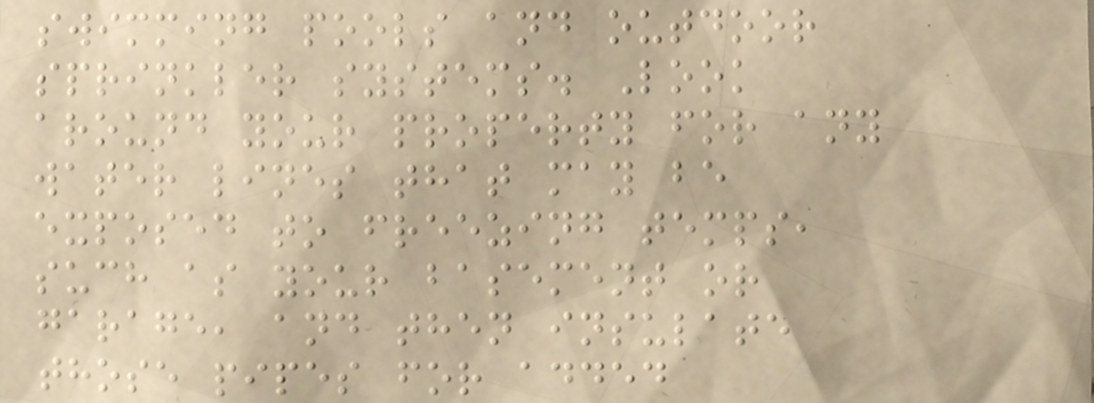swimming pools and outdoor
sprinkler systems. Look
around your property for any
water lines that may be
exposed to freezing temps,
such as your basement or
garage, and then insulate
those pipes for added
